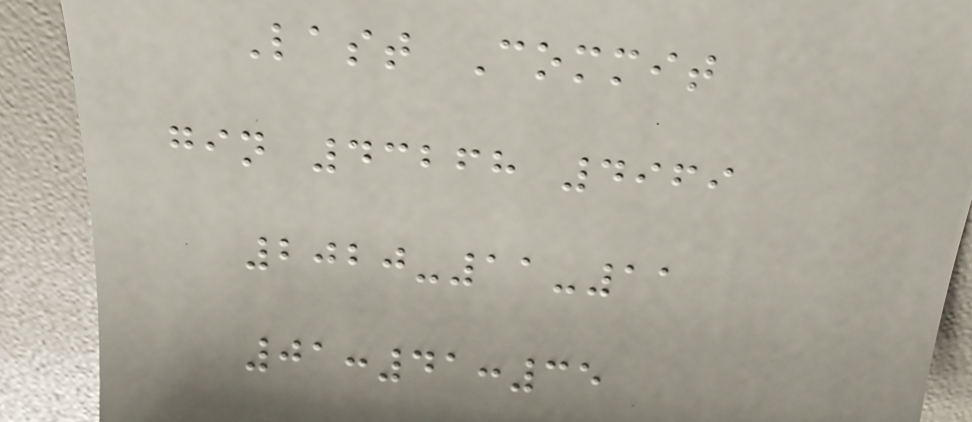Last Commit
gin 43268 4969
2020-11-11
01:41:35
